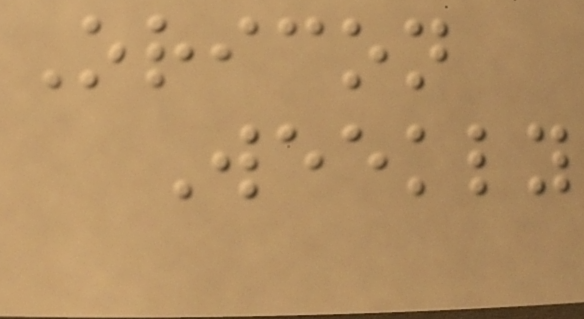Oricon
Weekly
